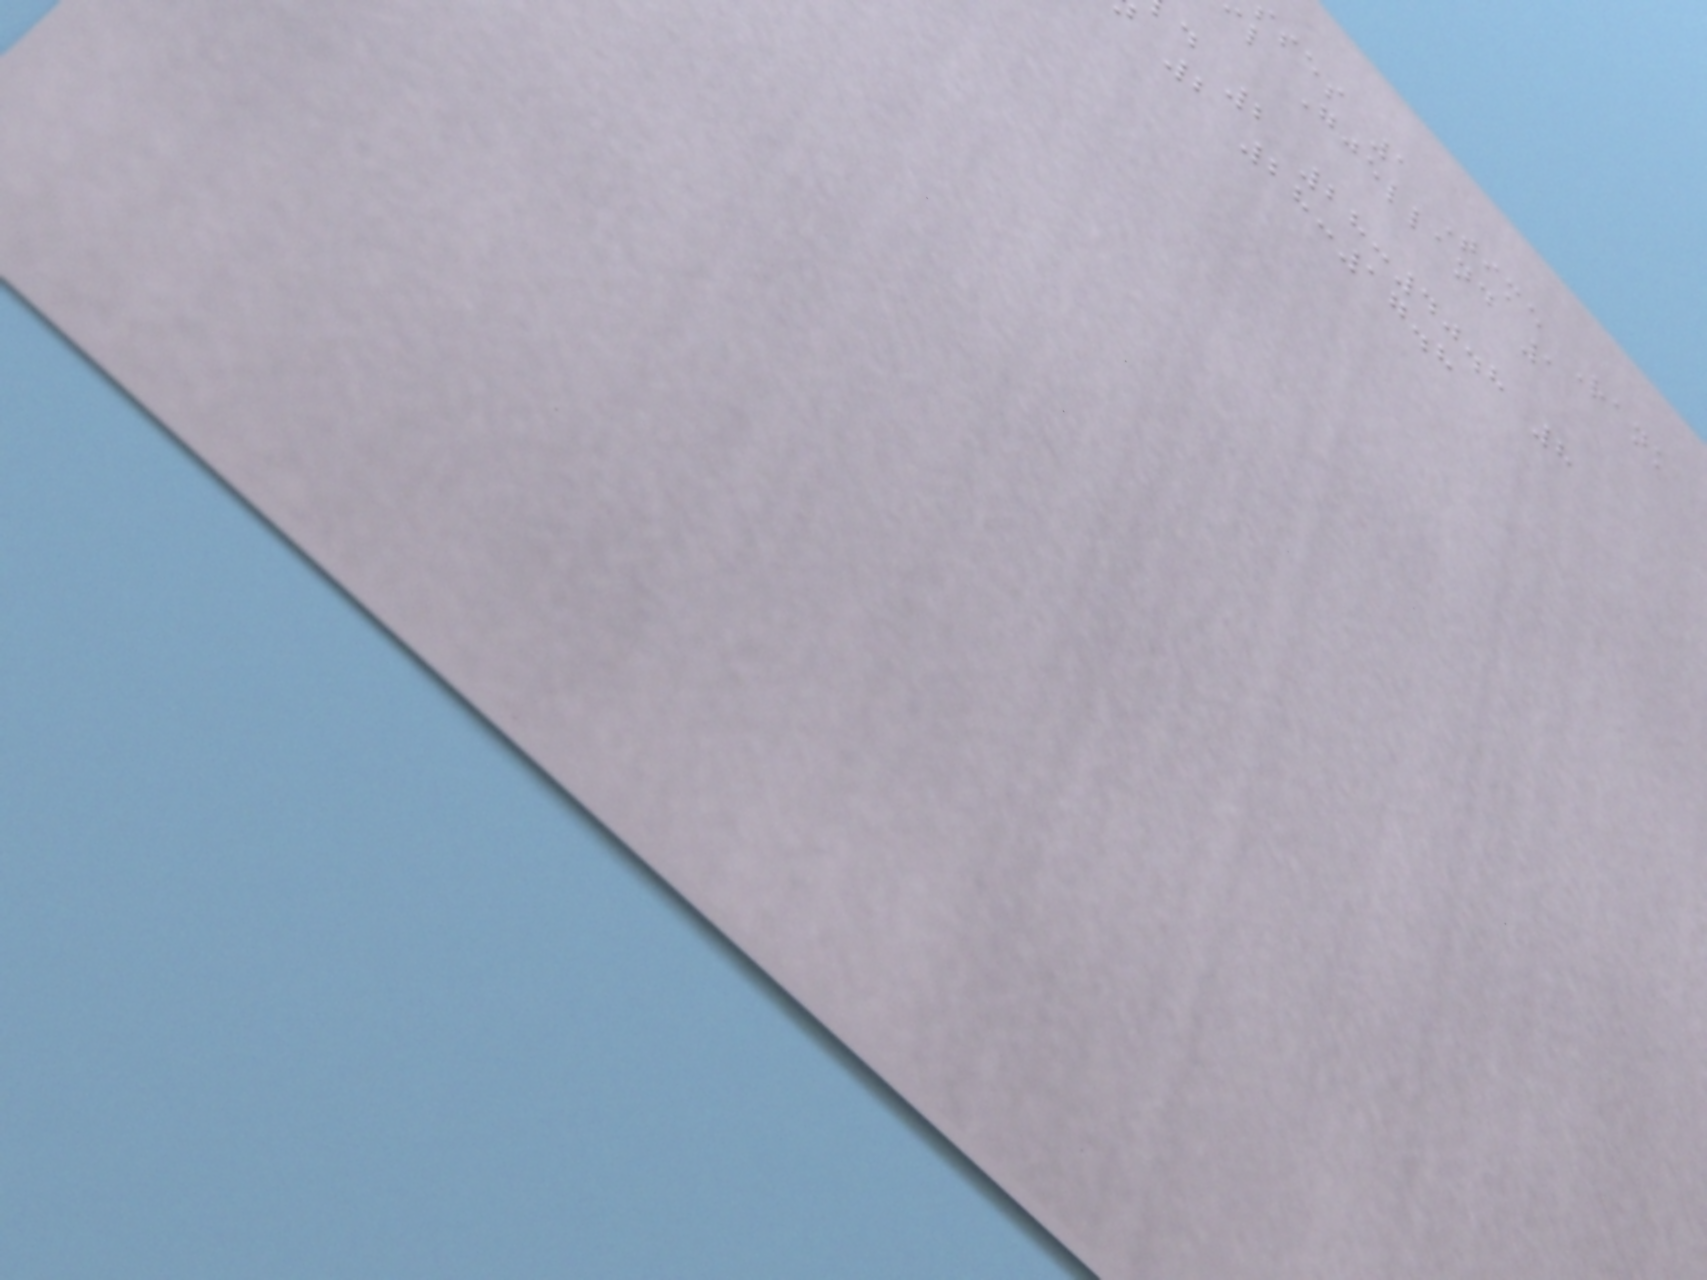ses 1 Time Rank
l Gjelland 1
d 2 28:40.8 8
2 28:17.8
